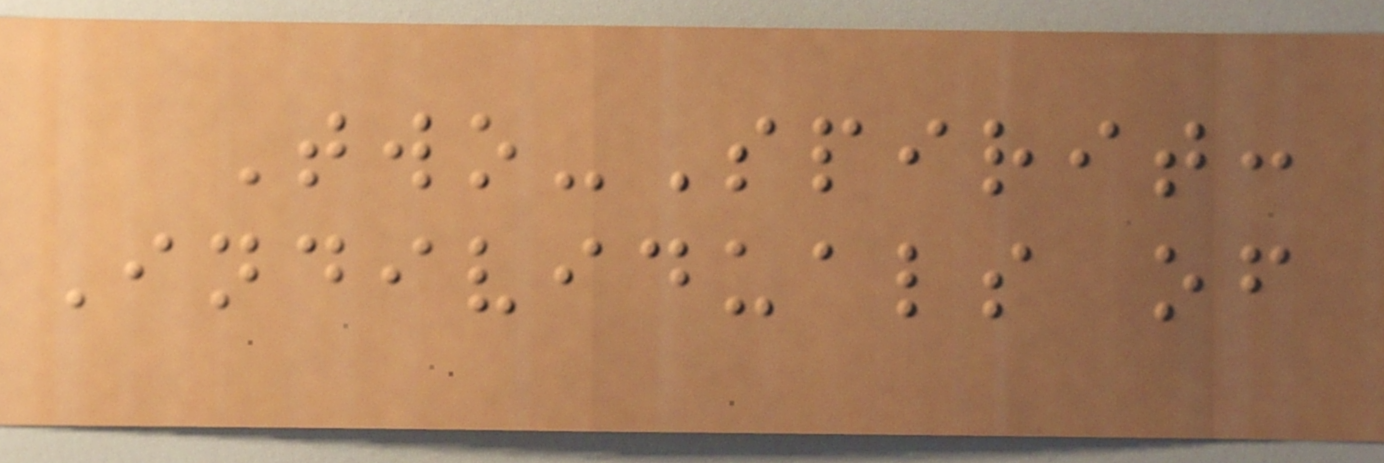Two-Spirit:
Individuals of
